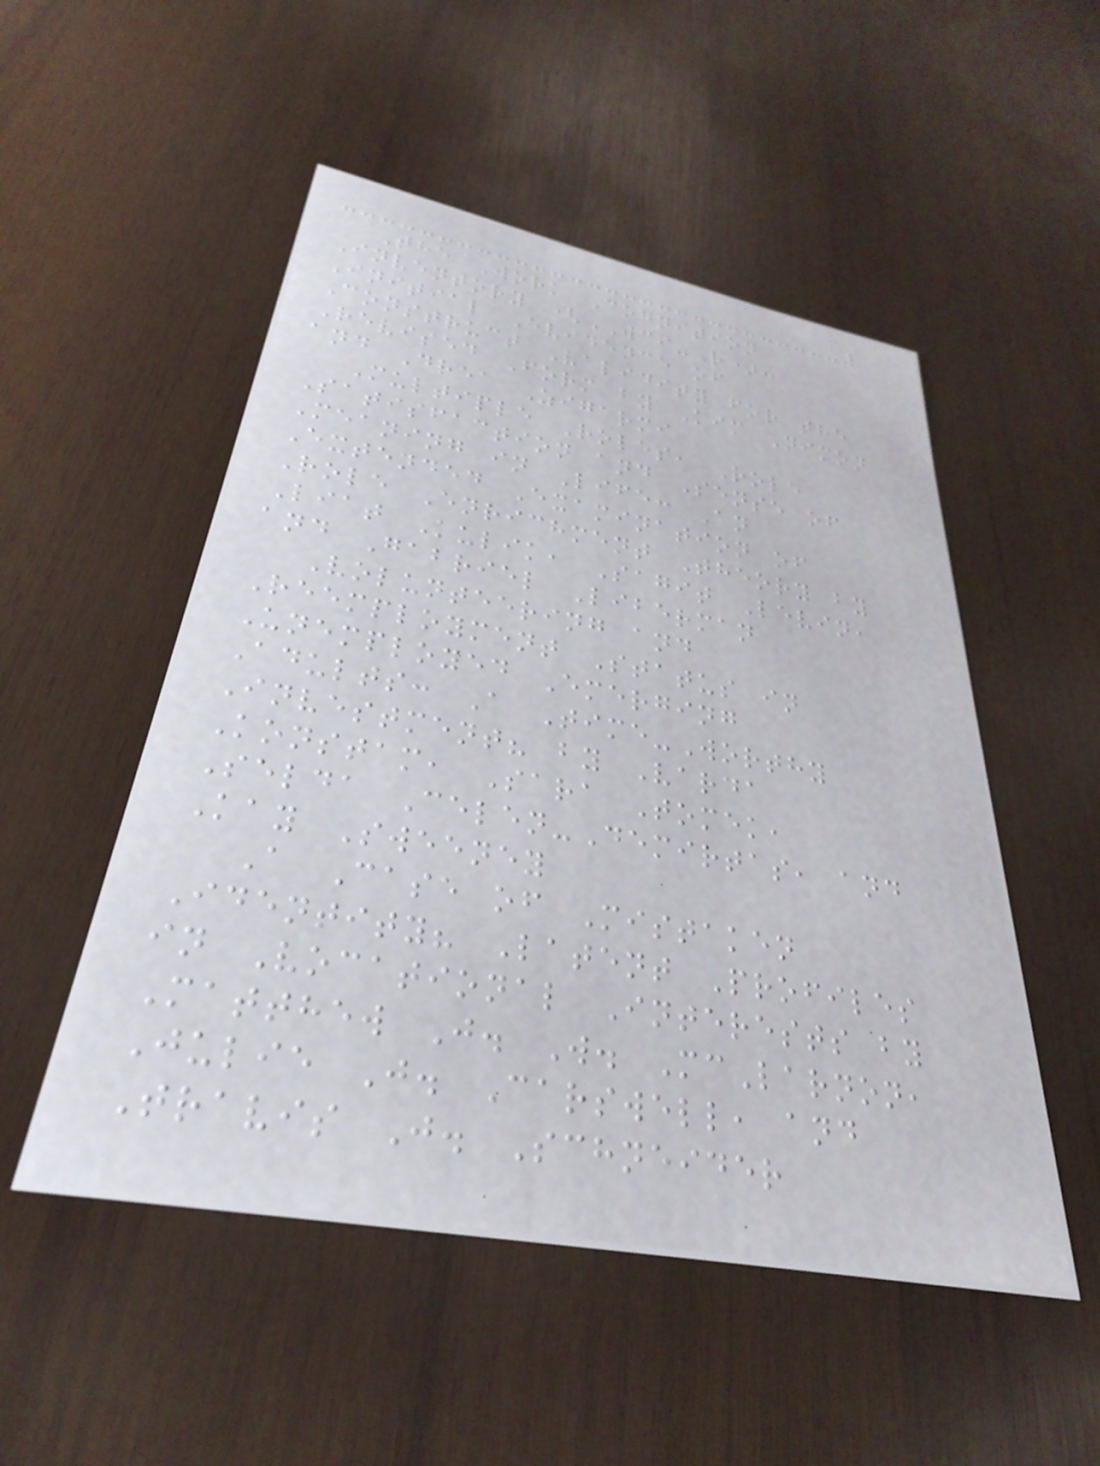The Work Cognition
Inventory (WCI-R):
Initial Evidence of
Construct Validity for the
Revised Form by Kim Nimon
and Drea Zigarmi
Multiple Roles, Role
Satisfaction and Sense of
Meaning in Life: An
Extended Examination of
Role Enrichment Theory by
Liat Kulik, Sagit Levin,
and Gabriel Liberman
Volunteering and
Reemployment Status in
Unemployed Emerging
Adults: A Time-Worthy
Investment? by Varda
Konstam, Sara Tomek,
Selda Celen-Demirtas, and
Kay Sweeney
A Case of Mistaken
Identity? Latent Profiles
in Vocational Interests by
Matthew J. W. McLarnon,
Julie J. Carswell, and
Travis J. Schneider
